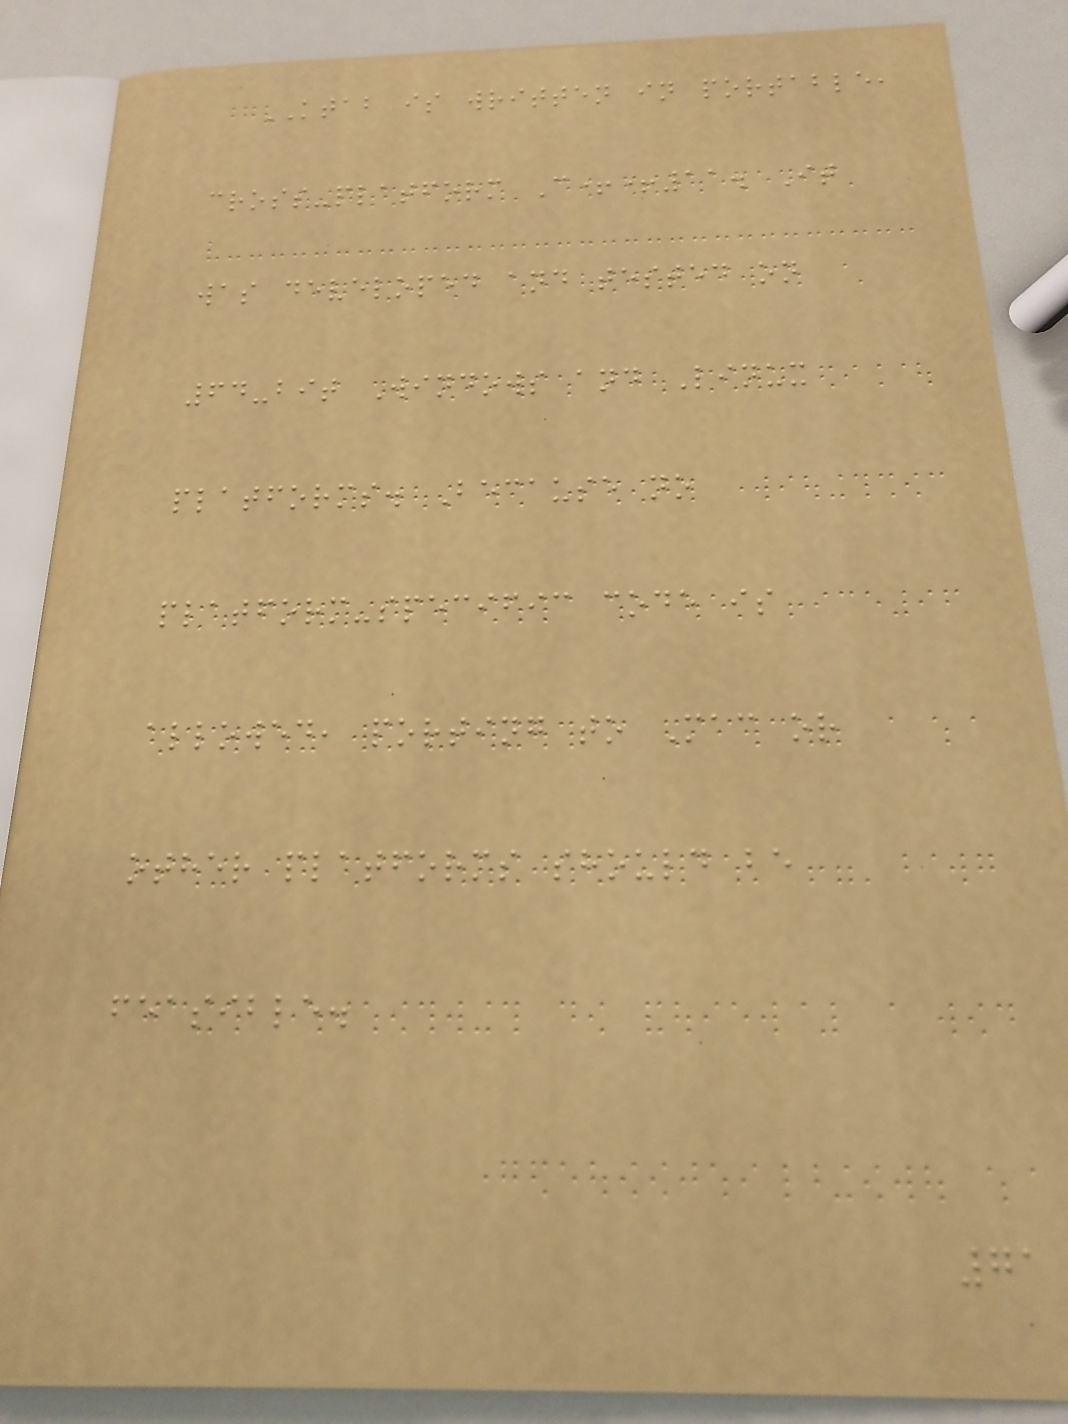KTAB is written in portable,
cross-platform C++11. It
was developed and tested on
64-bit Windows and Linux
platforms. Because no
platform-specific code is
allowed, porting to Mac or
other platforms should be
feasible.
71
